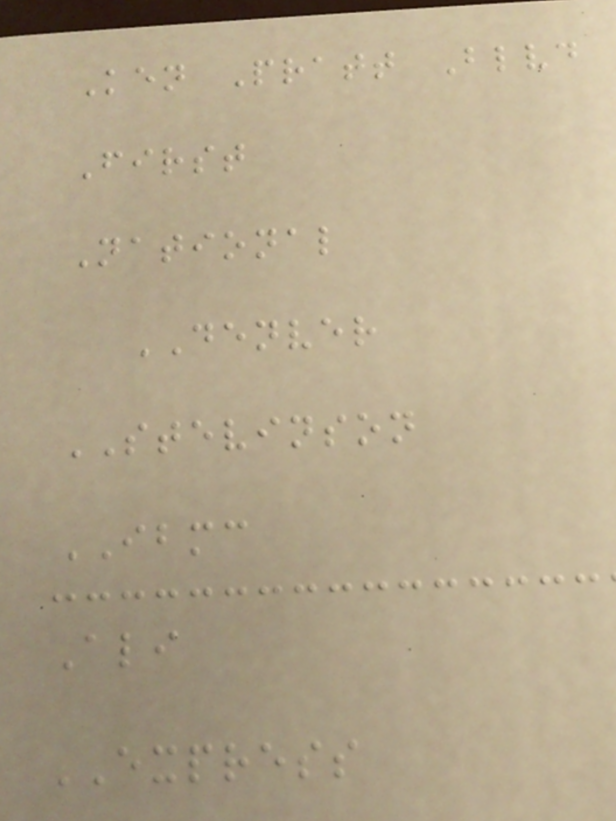Ken Pratt Blvd
First
National
DENVER
STEVINSON
IBMC
Ali
EXPRESS
